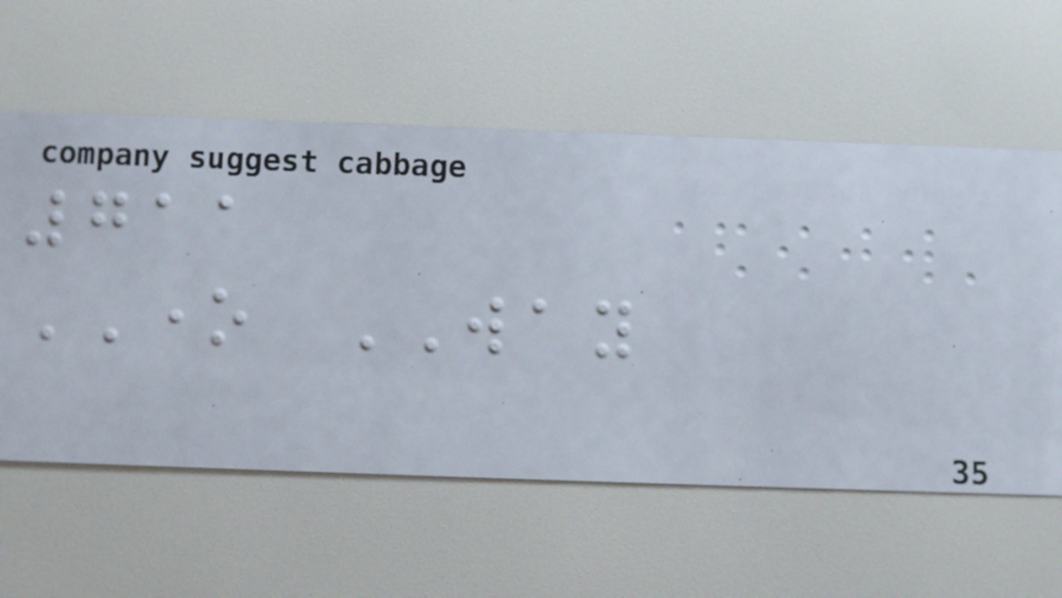711
ONE WAY
